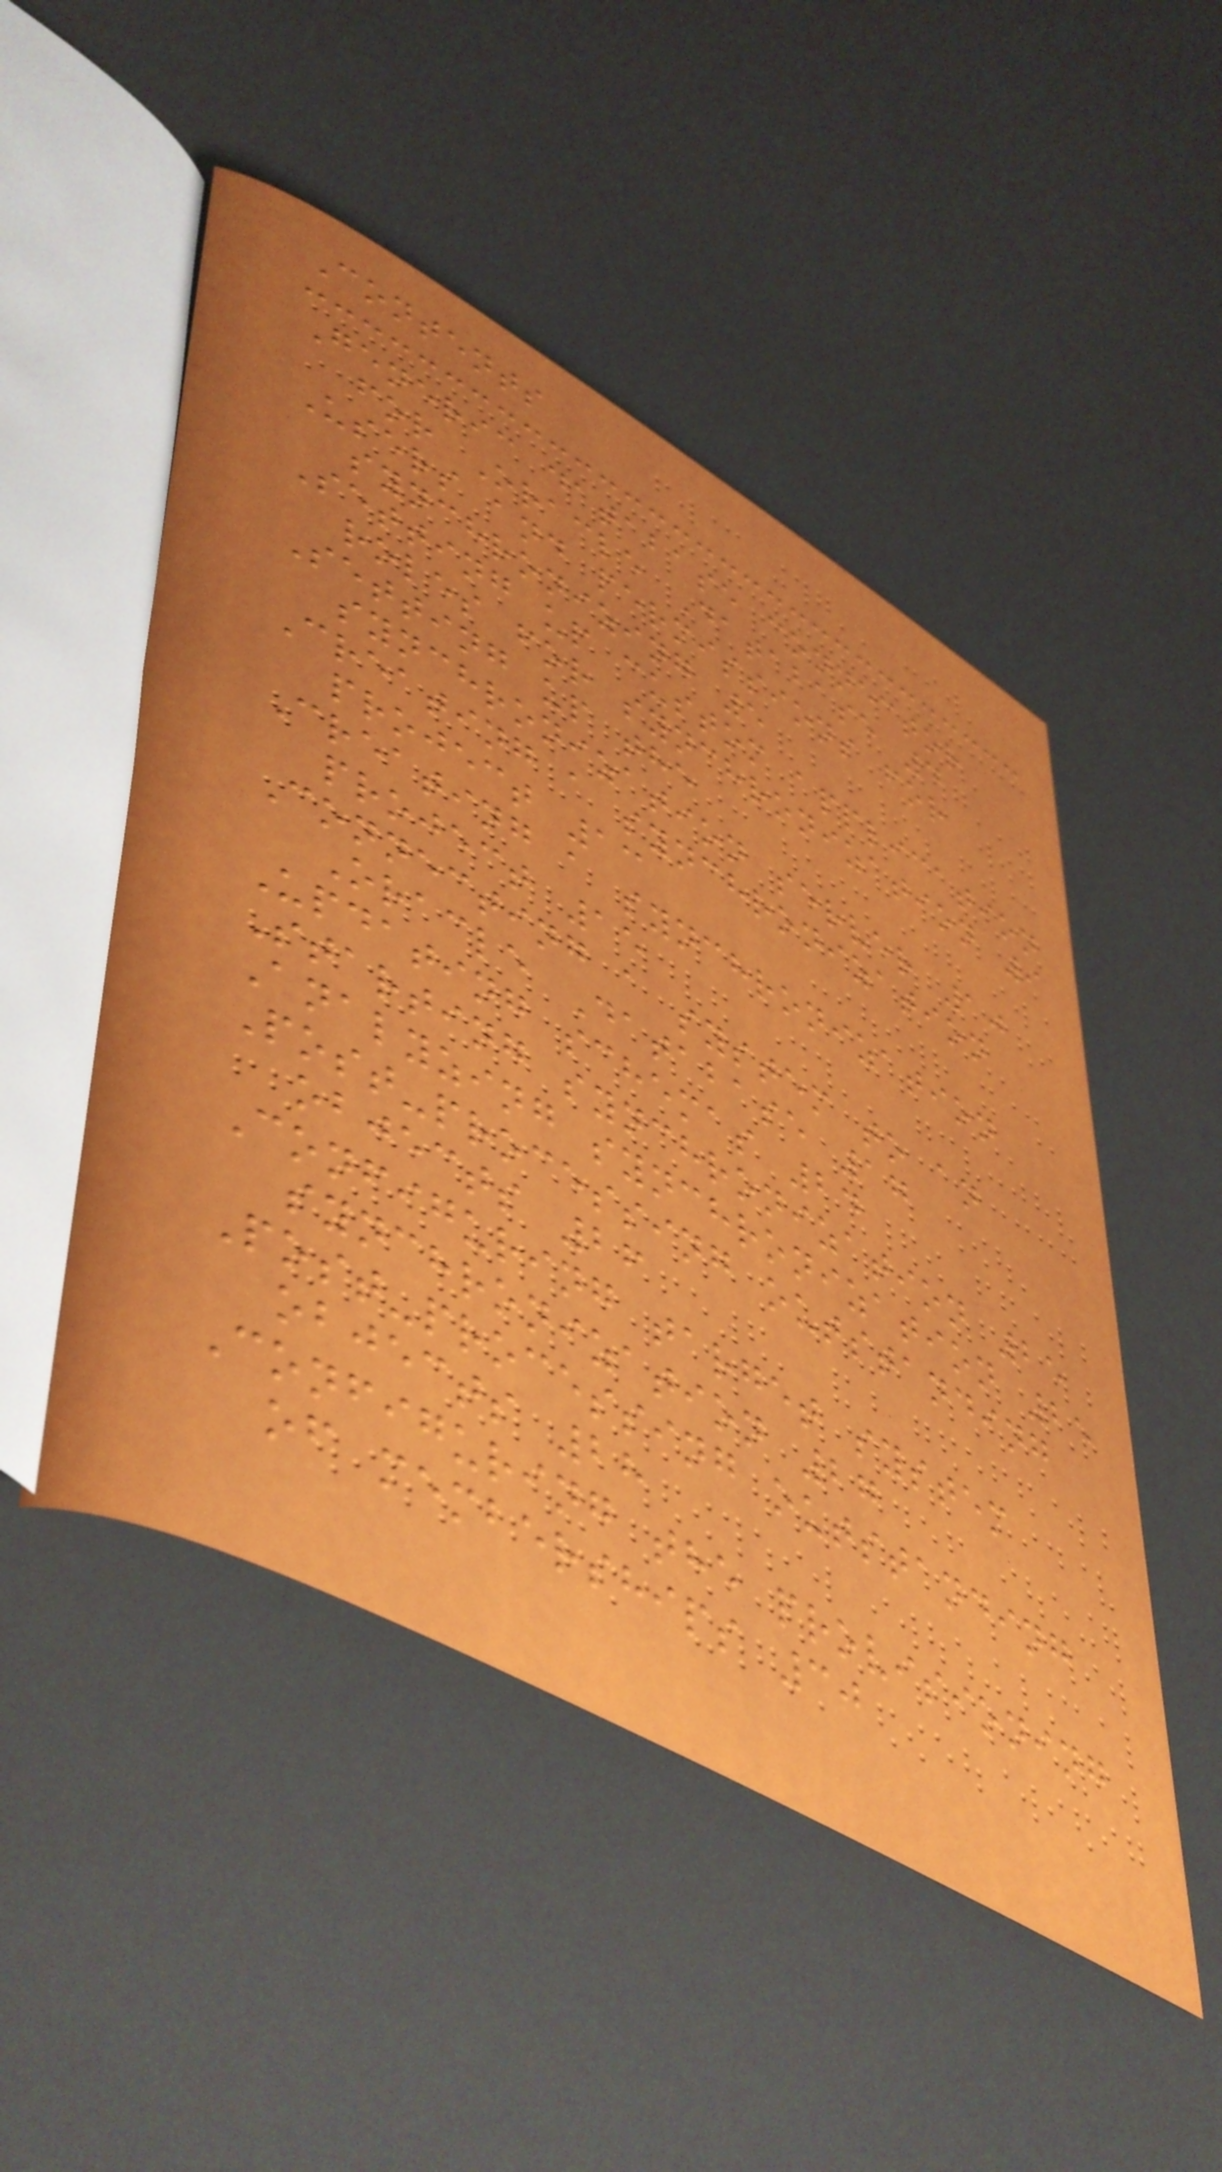Contents
Generic database connector
for Oracle Database 4
Users and permissions for
synchronizing 5
Setting up custom application
roles for synchronization 9
Setting up the
synchronization server 10
Creating a synchronization
project 13
Creating a synchronization
project 15
Connecting a system to an
Oracle Database 17
Updating schemas 24
Starting synchronization 25
Analyzing synchronization 25
Post-processing outstanding
objects 26
Configuring target system
synchronization 27
Post-processing outstanding
objects 28
Configuring the provisioning
of memberships 30
